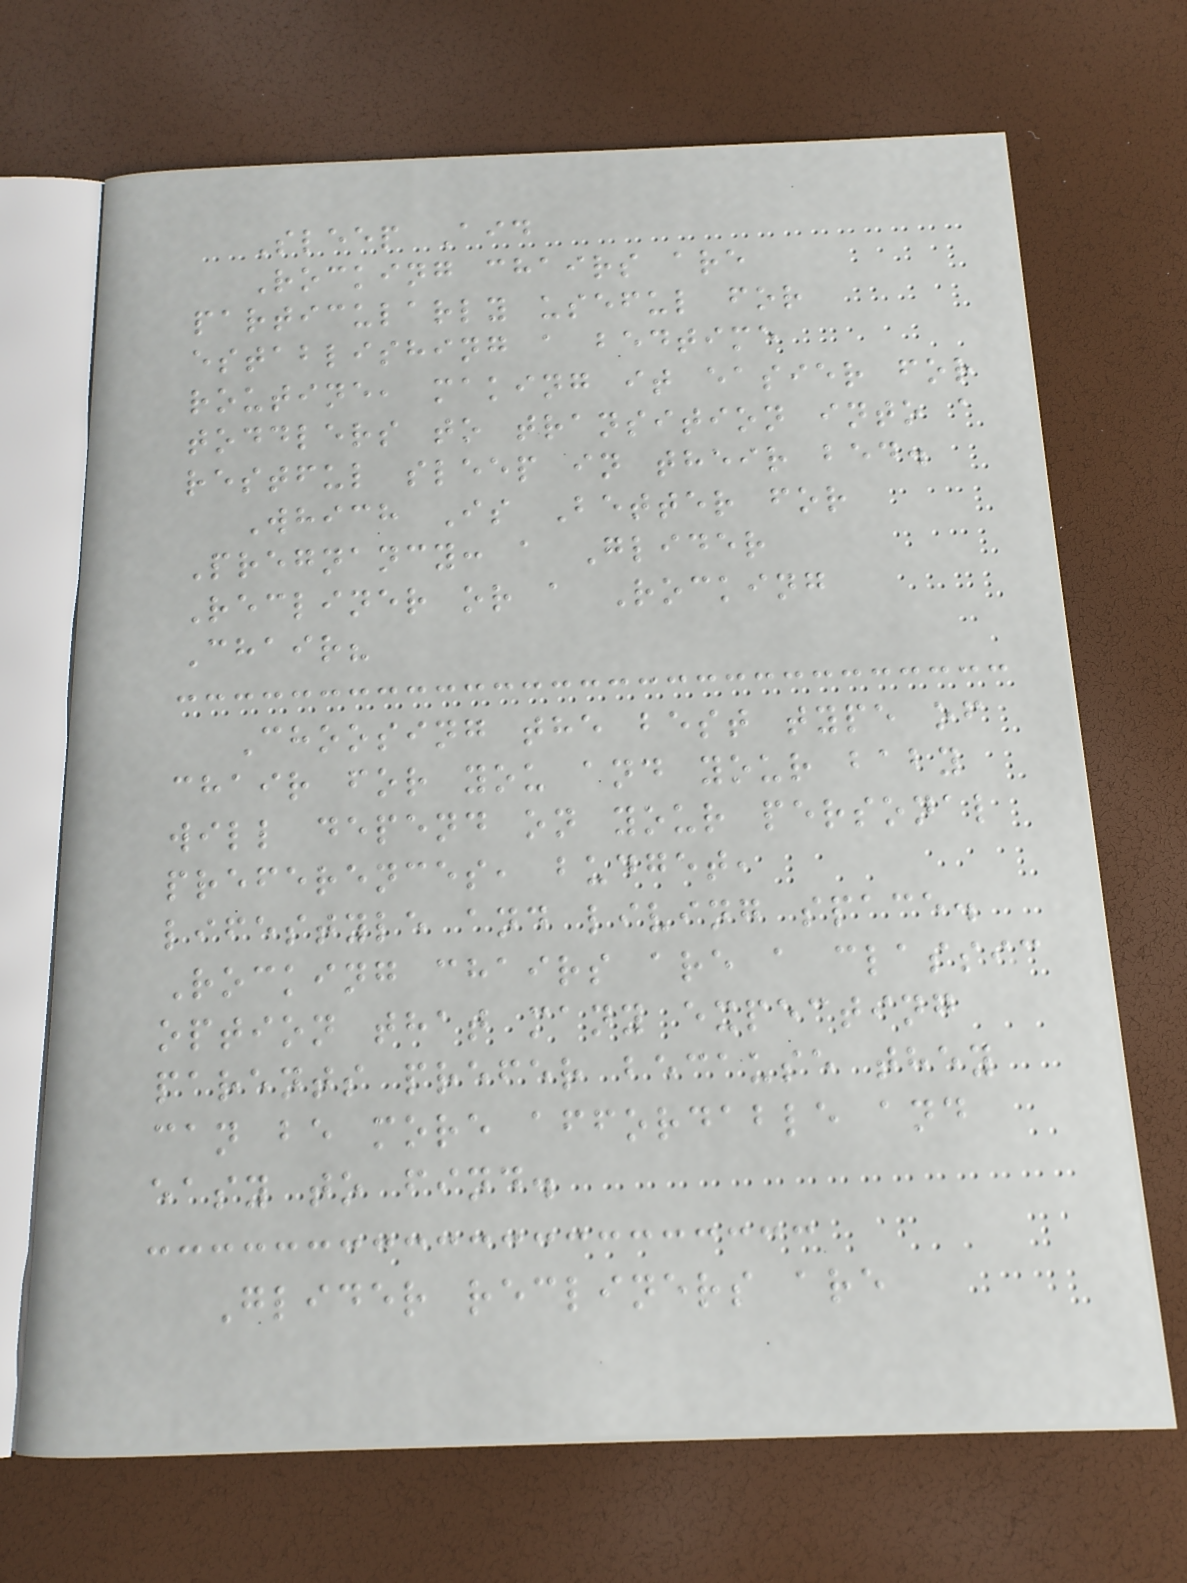Sleep Aid
Rocking chairs are
particularly useful for
establishing a bedtime
routine, making it easier for
toddlers to transition into a
restful sleep in their bed.
Which Is Better for
Pregnancy: a Glider
Recliner or a Rocking
Chair?
Choosing the best type of
chair for you and your baby
will depend on your personal
preferences, budget,
lifestyle and living space.
Rocking chairs are a classic
option that many expecting
parents prefer because they
can be more affordable and
easy to find.
Glider recliners are
